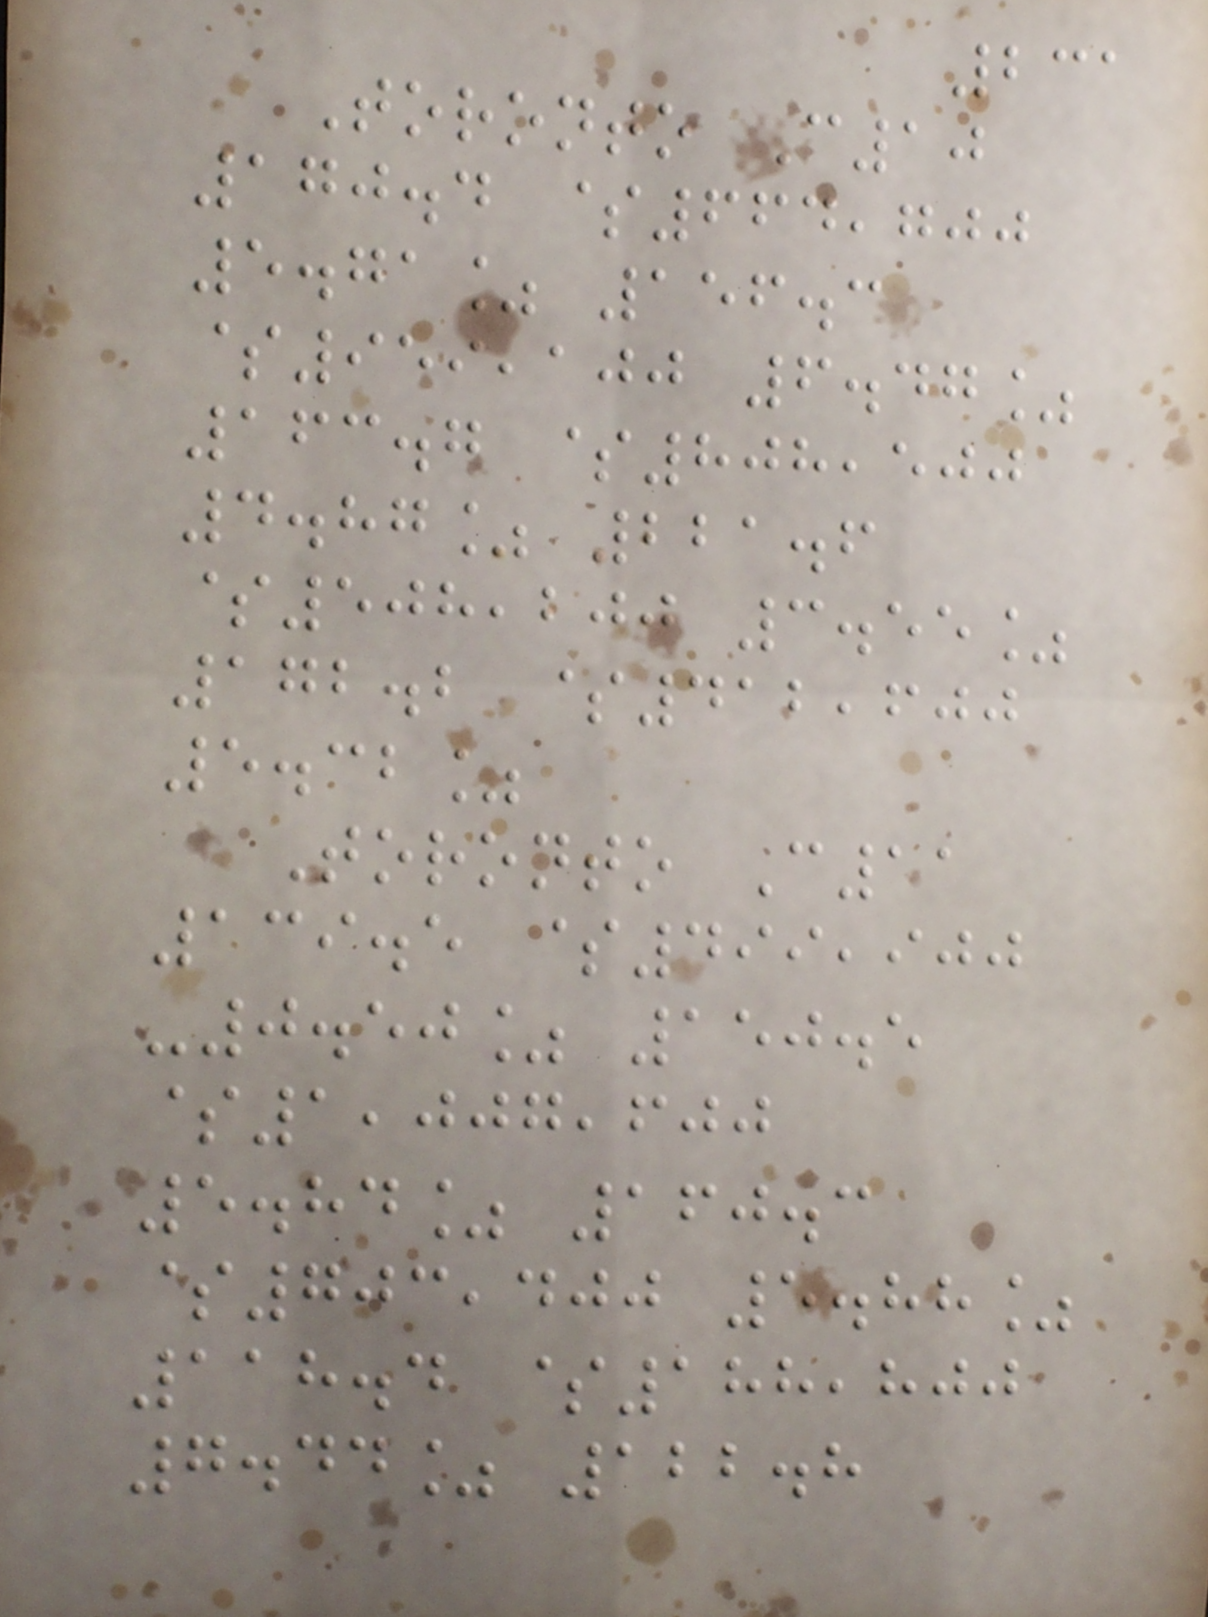231
Toronto C10
170.4 $664,700
5.71% 156.3
$959,100 6.47%
163.7 $808,500
4.87% 221.6
$508,200 3.55%
172.2 $412,600
5.32%
Toronto C11
139.5 $499,900
-0.50% 150.5
$1,007,600
5.84% 160.3
$703,400 5.88%
118.4 $188,800
7.44% 122.8
